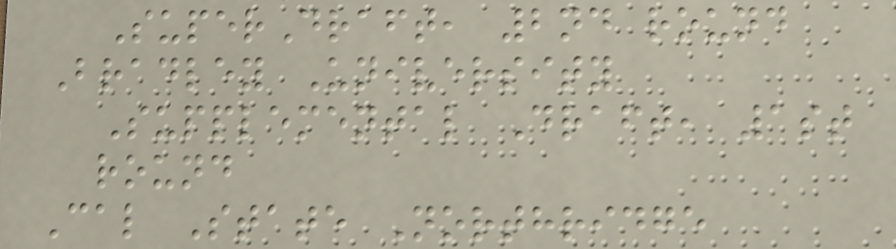SuperDraft, 2nd round
Bradley University
Supplemental Draft, 1st
round
Cal State Northridge
